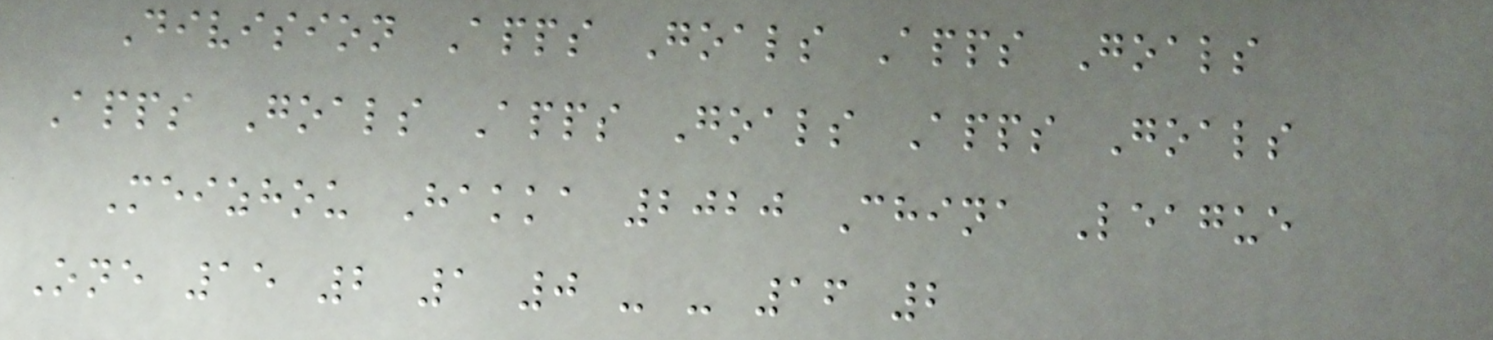Division Apps Goals Apps Goals
Apps Goals Apps Goals Apps Goals
Meizhou Hakka 2020 China League
One 15 2 1 0 - - 16 2
